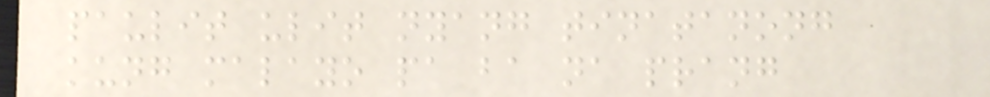paulit ulit nyang tinatanong
kung malayo pa ba na prang
